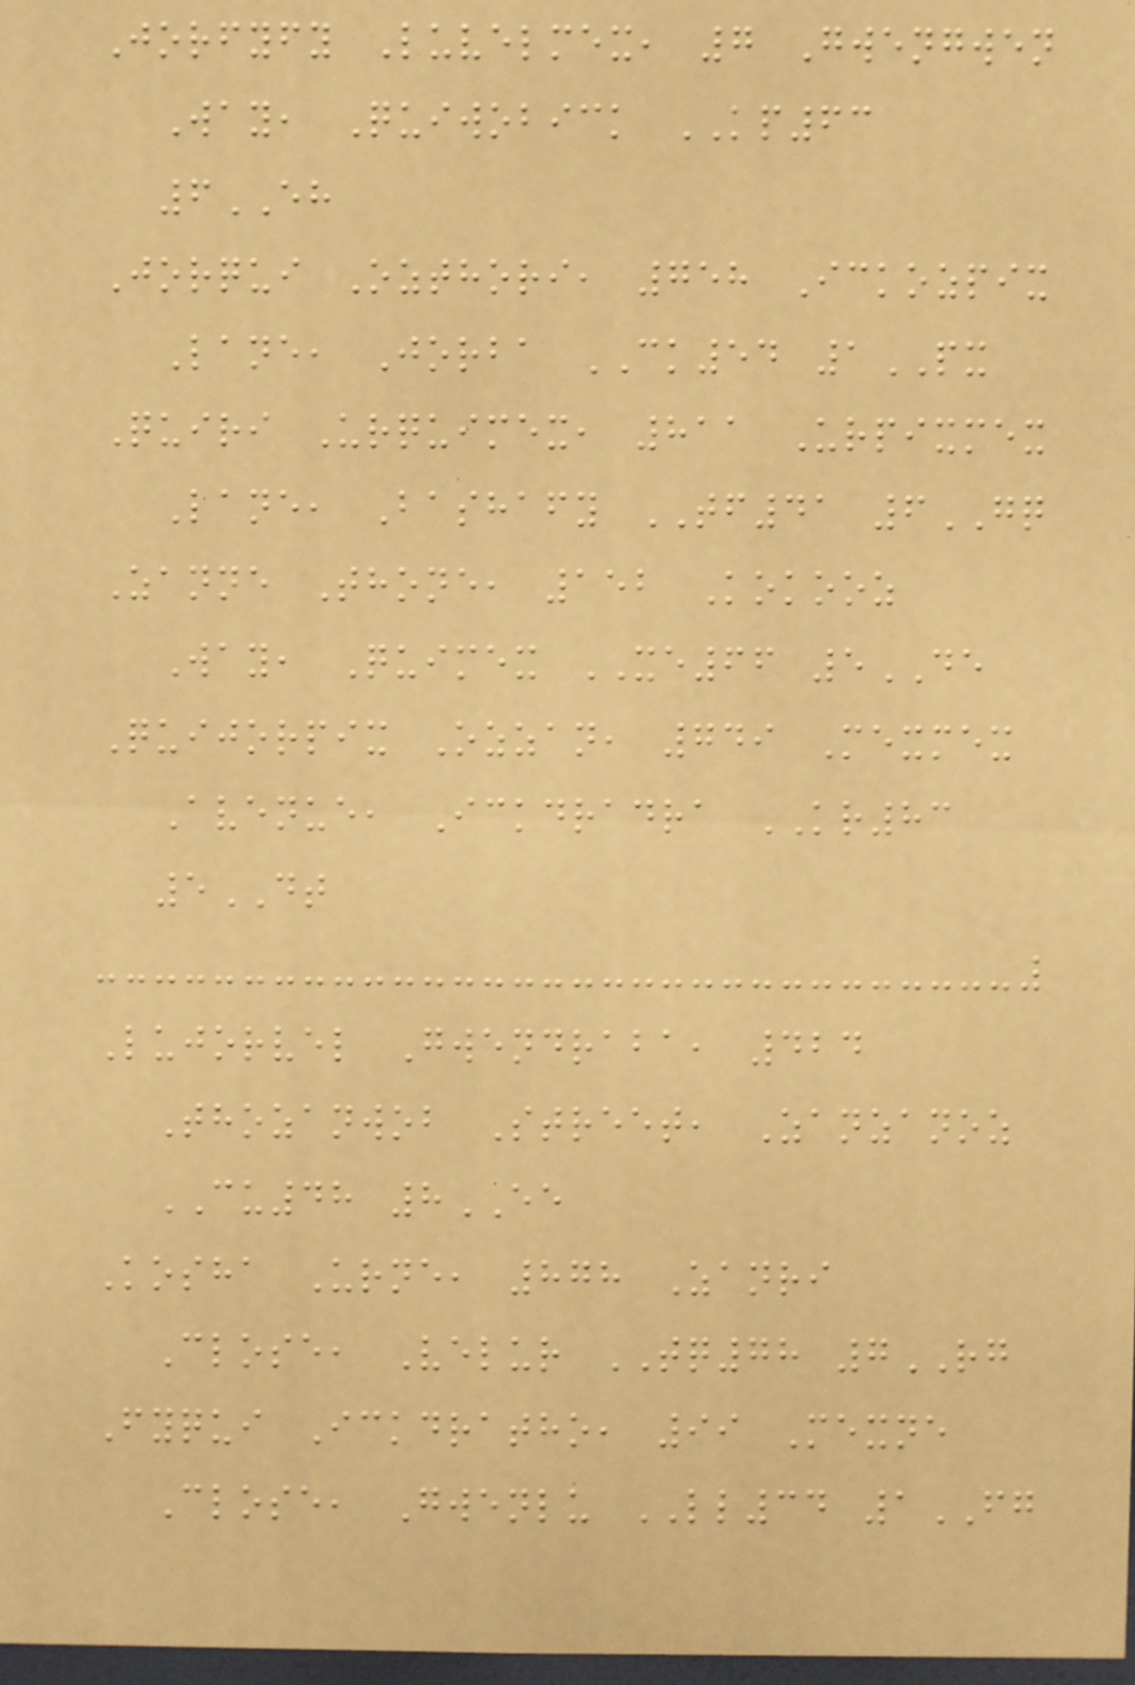Jorfyfy Luvelmex, 7 Gwengwen
Way, Quiwobick KP63
6EH
Jorqui Ozthori, 758 Ickozpix
Lane, Jorba CK54 1PX
Quiri Urquimex, 811 Urpixmex
Lane, Bashafy TF41 6GQ
Zanne Thone, 152 Kokooz
Way, Quimex XE66 5DE
Quijorpix Ozzan, 749 Mexmex
Avenue, Ickdradra KR83
5DT
Lujorvel Gwendraba, 424
Thozanwob Street, Zanzanoz
CU48 8EE
Kosha Urne, 878 Zanri
Close, Velur TQ78 7RG
Fyqui Ickdratho, 99 Mexne
Close, Gwenlu LL34 1FG
